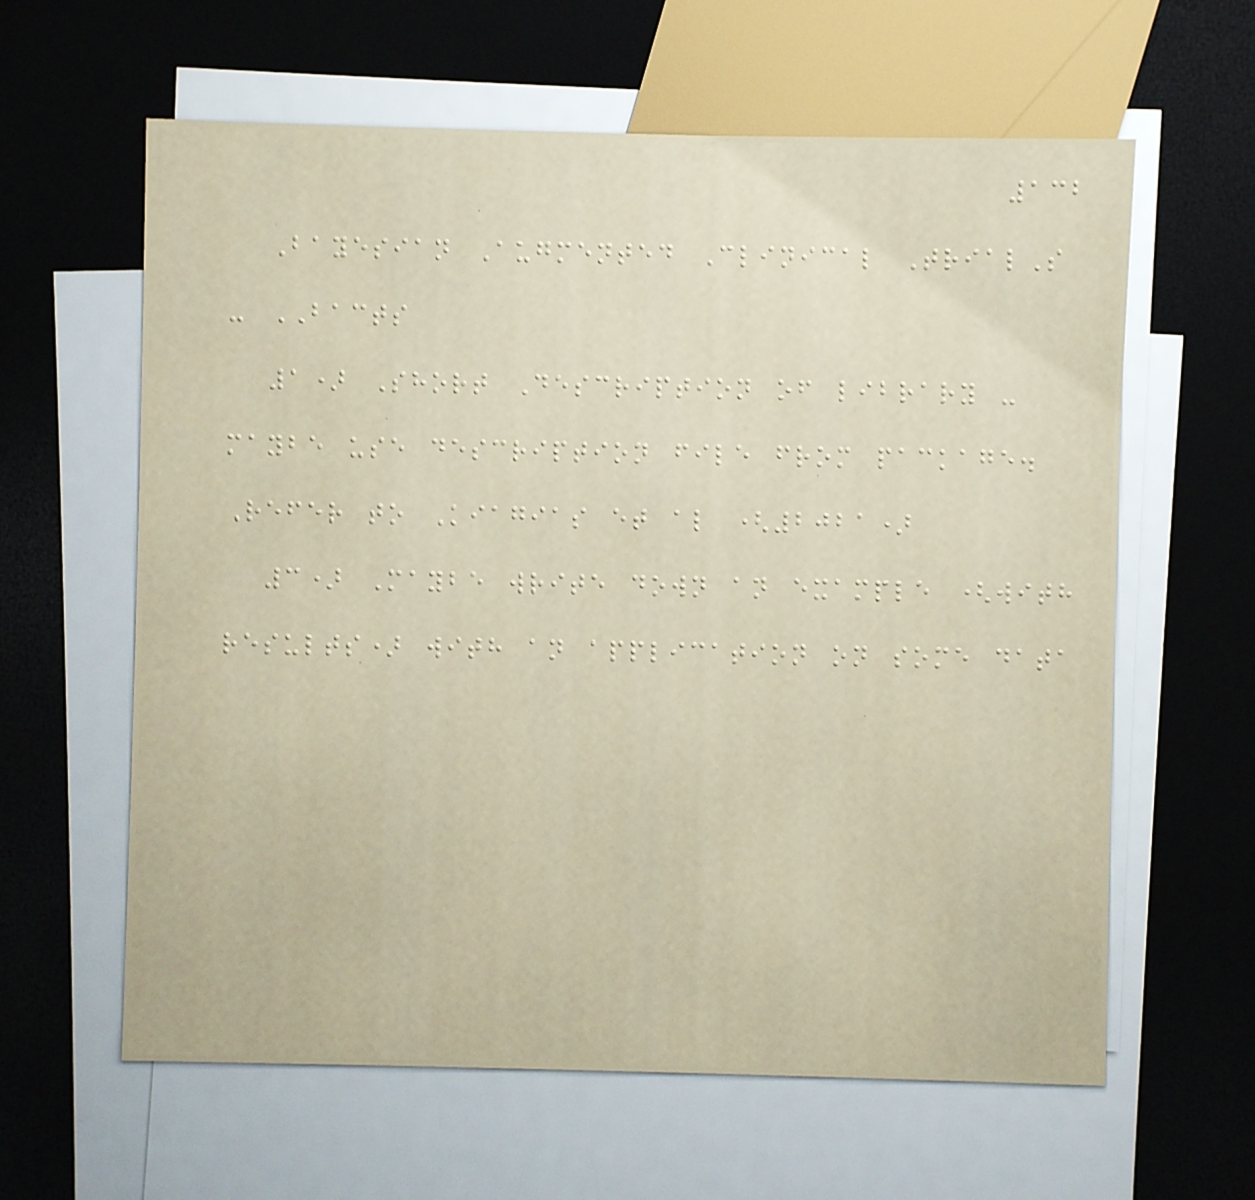132
Bayesian Augmented Clinical TrialS
- BACTS
1) Short Description of library -
maybe use description file from package.
Refer to Kiagias et al (2021)
3) Maybe write down an example (with
results) with an application on some data
